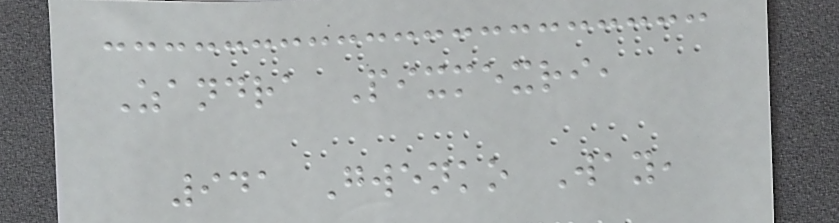Zandra Pixmexri,
941 Gwenko Way,
